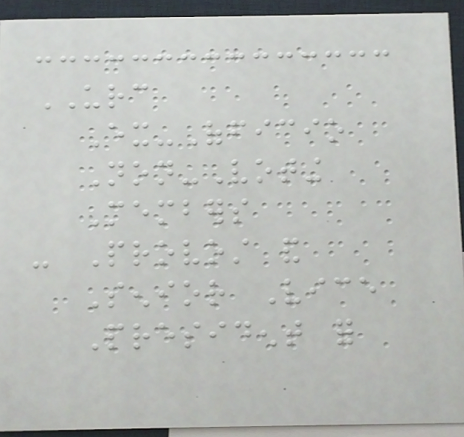URC
Ex-Officio
Non-Voting
Members
- Provost and
Senior Vice
President for
